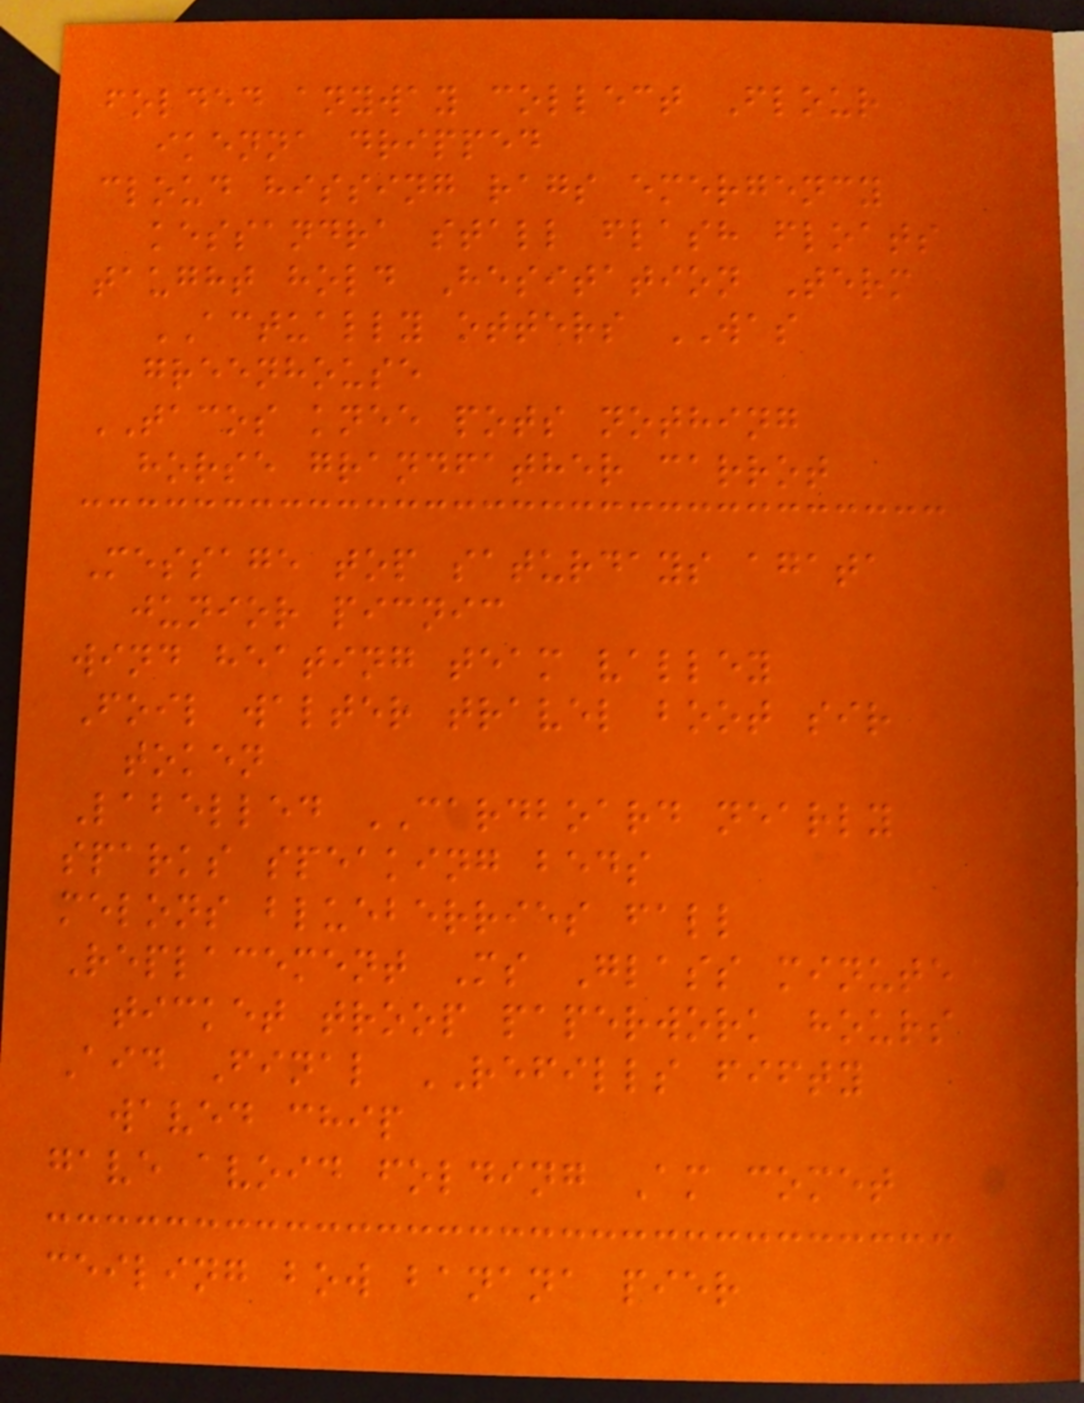folded anyway collect Flour
ikenna dripped
cloud hissing rags emergency
kessandra stall flash floats
taught hold Hesitation Term
ACTUALLY otters WAS
greenhouse
TACOS knee pots nothing
horse grandfather carrot
Message top saturdays agata
junior picnic
wind heating team valley
Foil walter travel boot sir
token
Labelled CARDBOARD nearly
sparks speaking beds
melons blueberries fall
Replacement Ms Glass minute
ticket troop paperwork hours
Aid Final REFILLS fifty
waved chip
gave avoid folding Am comet
ceiling bow banana pier
